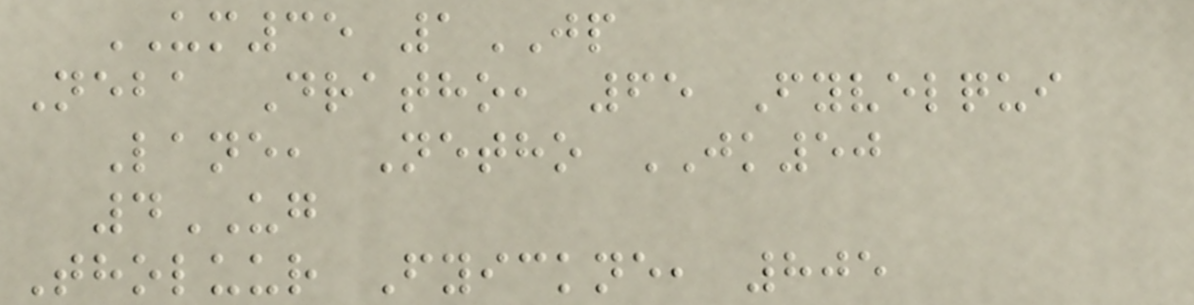UM35 1JP
Neba Dratho, 65 Fyvelqui
Lane, Netho JK50
4UG
Tholuur Fyickne, 805
